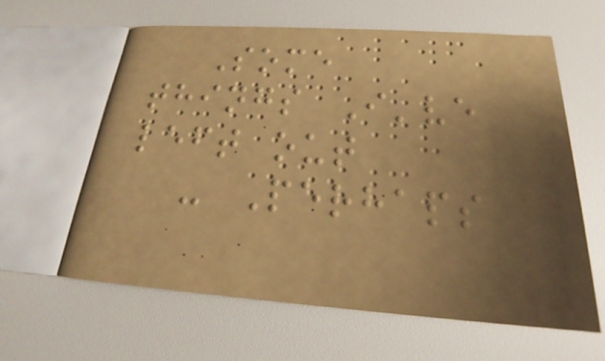Some
things I've
left out
- Perhaps
